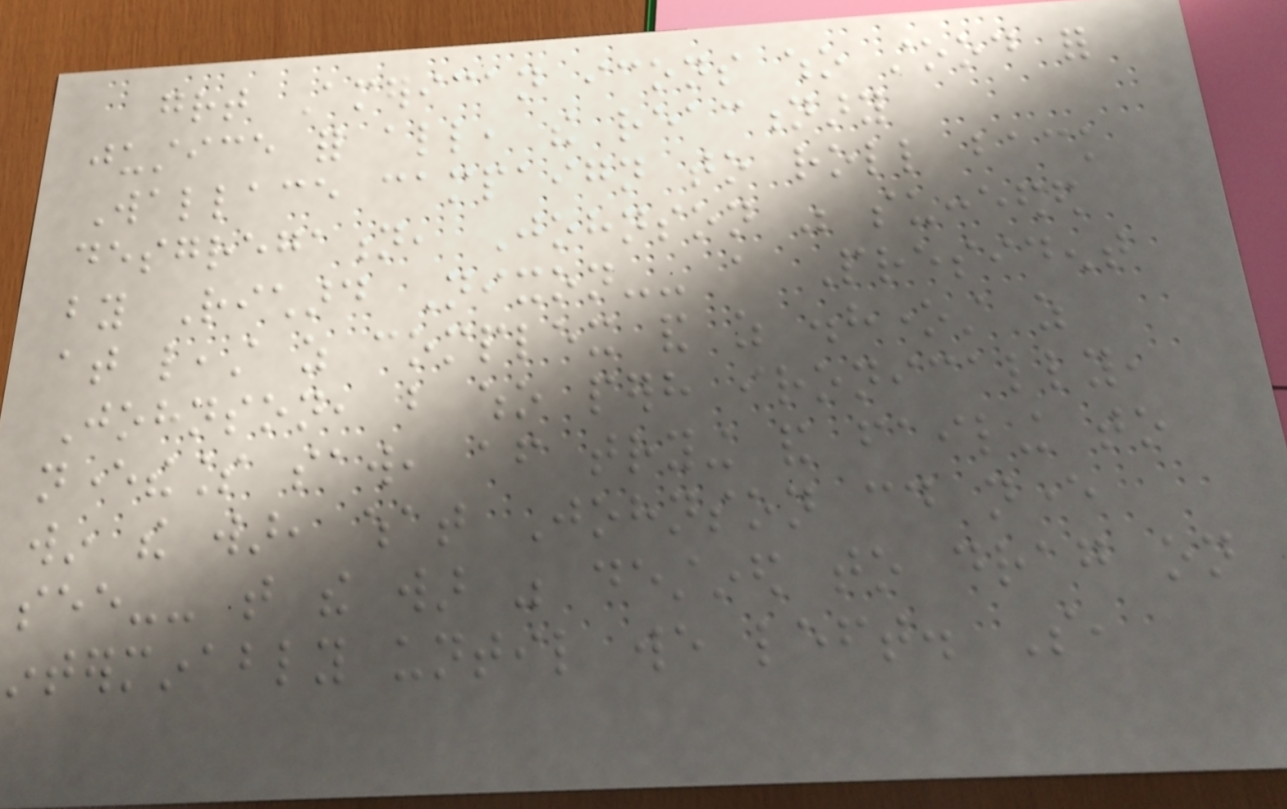great American icons who stood for
justice for all, the reactionary
Wallace campaign to roll back
desgregation, Johnson was succeeded
by Richard Nixon-- a President
at least as complex and as dishonest as
Johnson, but who perhaps ironically,
nevertheless saw, after trying and failing to
win the war, what Johnson could never
see-- that the war was destined to drag on
interminably until we left. So,
